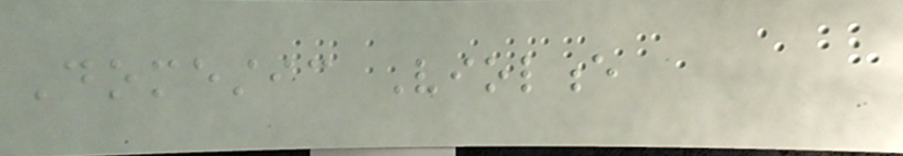Domestic Violence
